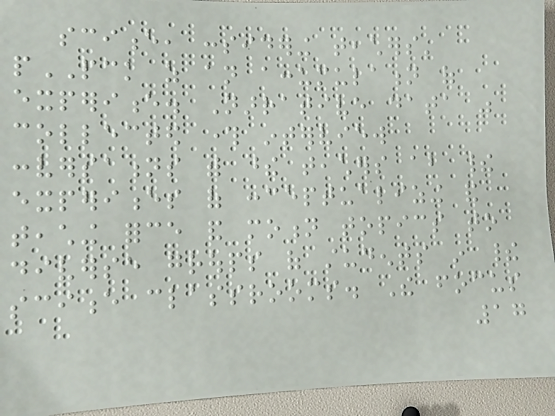science, considering teachers'
pPCK as an accumulation of
experience. Narrative data was
collected through interview
conversations with these teachers about their
experiences of conceptualizing and
teaching force and motion topics to
diverse groups of students in their
science classrooms. The focus
17
